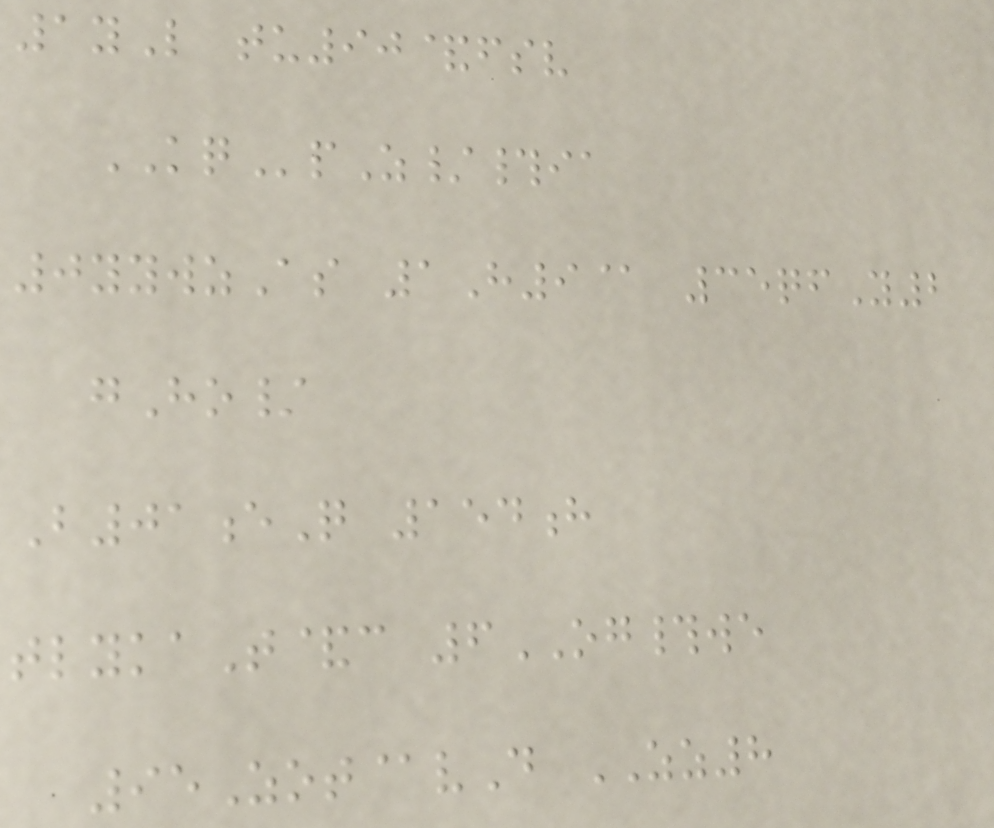1yL tu90&fsv
KQpZ/#ia
0yywzAs 1H9@ 35qfY2
gHo/
B01eQ 154h
tlykaT&c 6OG#we
95Zot@vD ZZ8
